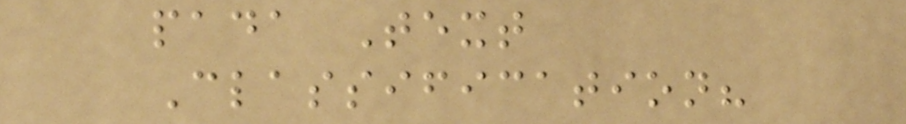pada Text
Classification?
